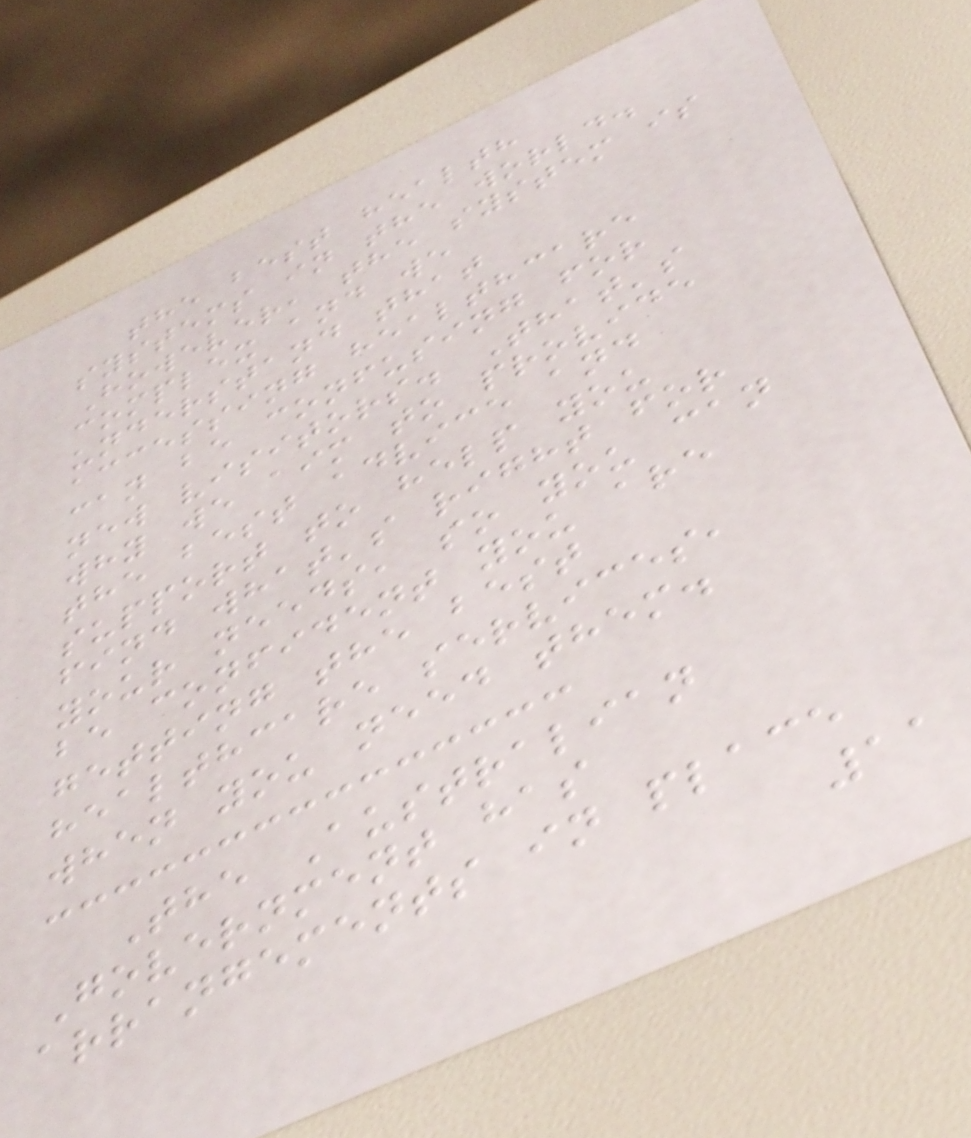the best health
systems in the world.
However, the system is
complex and we
understand that
accessing healthcare
can be confusing for
new visitors. That's
why we aim to provide
the best advice and
support to help you
find what's right for
your needs, so you can
be confident you are
getting the best
healthcare services,
when you need them.
The Australian
Government has
arrangements in place
11
